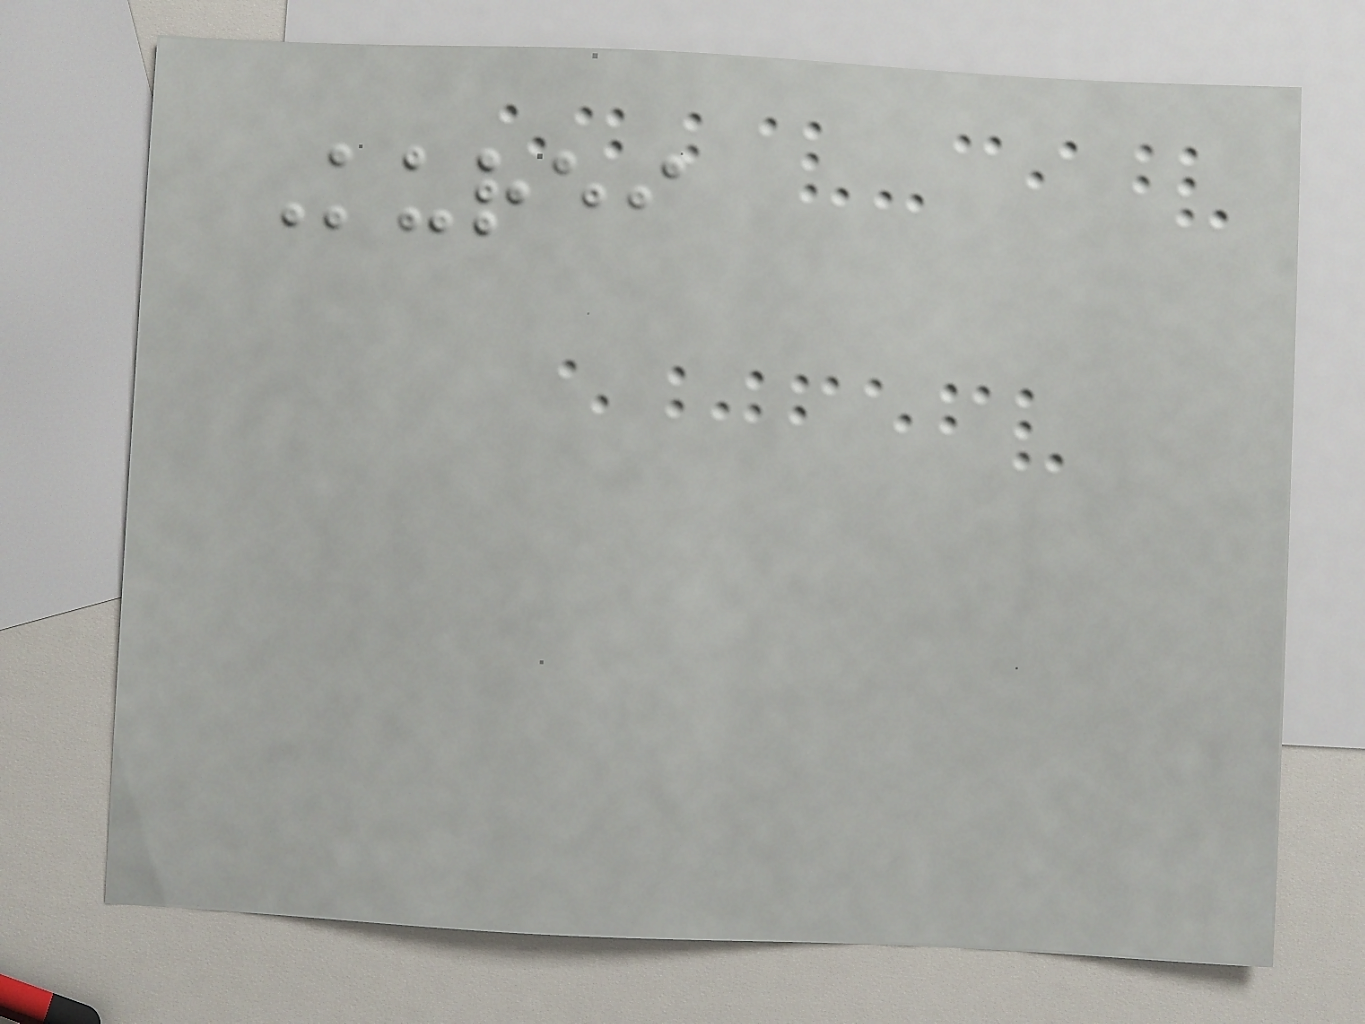Kurei
